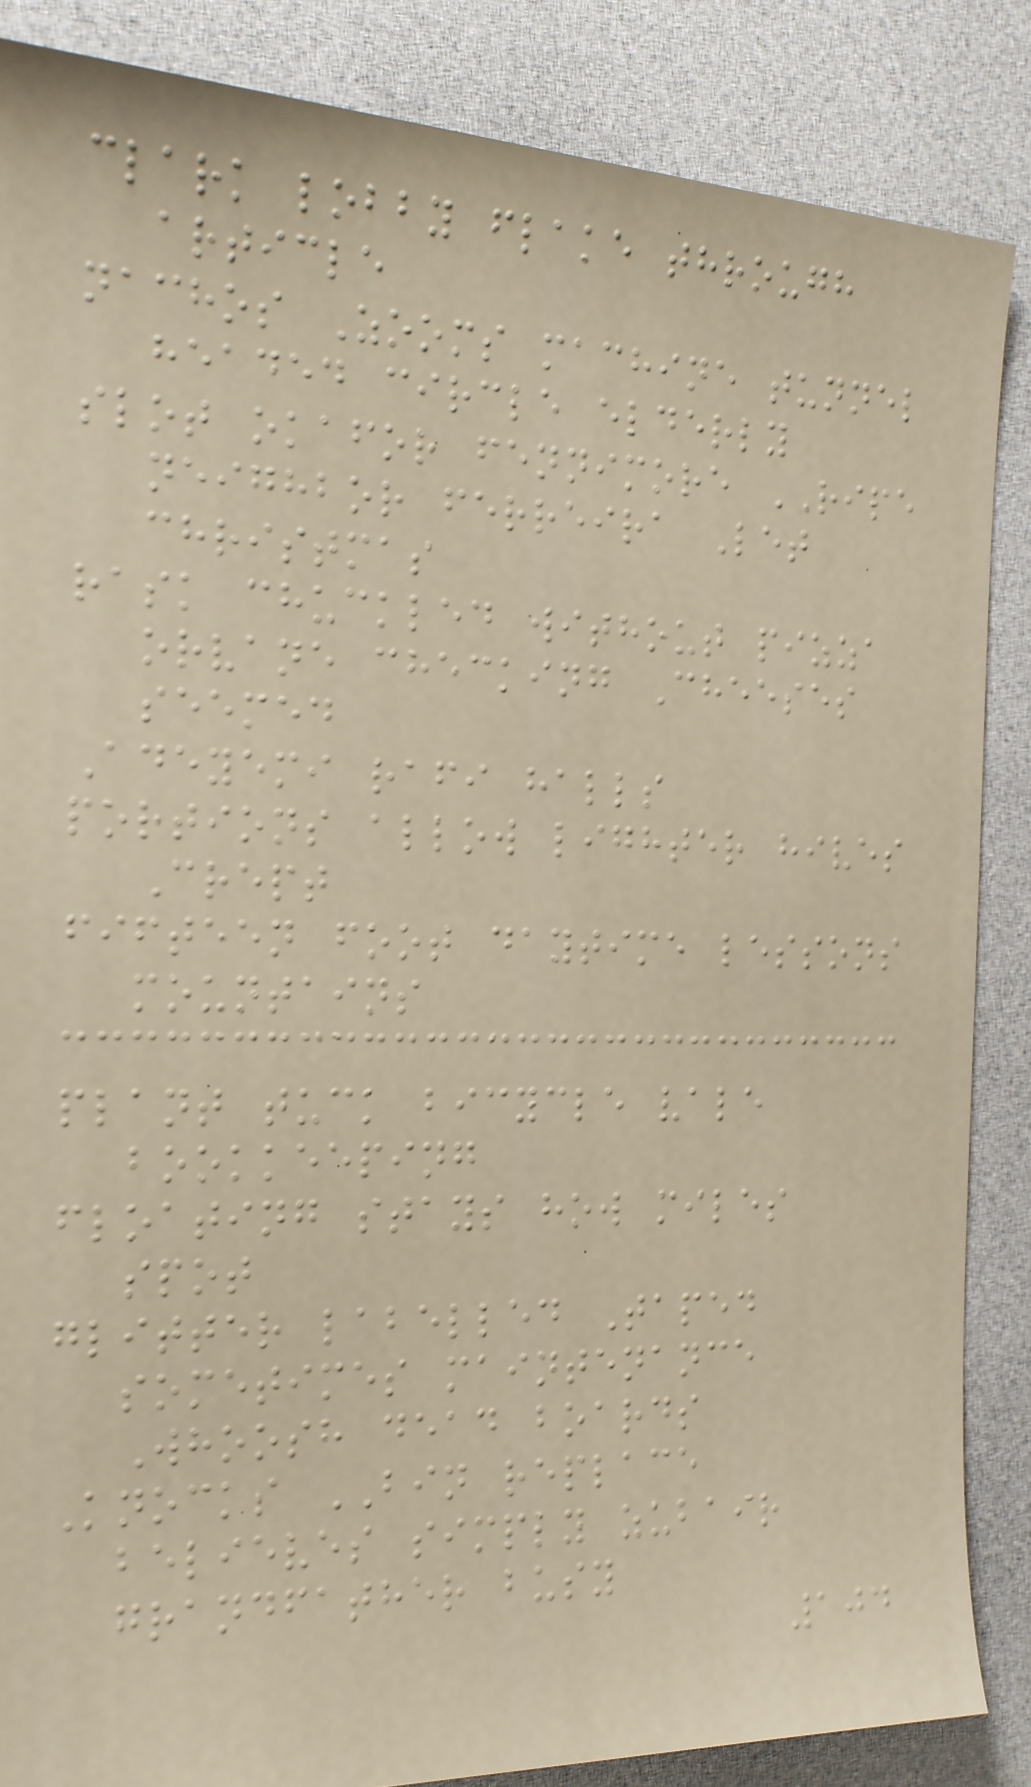clark lobby flake through
article
nachos Zooms machine tunnel
headed circle elderly
slot okafor fennimore RIPE
neighbor ferreira Let
christmas
rask chuckled without pizza
orvane checking Cheeses
seemed
Adeyemi rafi halls
portions allow lighter hives
Crept
fifteen foot daytime lessons
mountains
plant tuck bicycle vale
bookkeeping
floating stays how miles
spot
glitter labelled Taped
sometimes maintenance
Whoosh dead boards
Knocks BIN replace
believes simply zubair
grandfather busy
104
